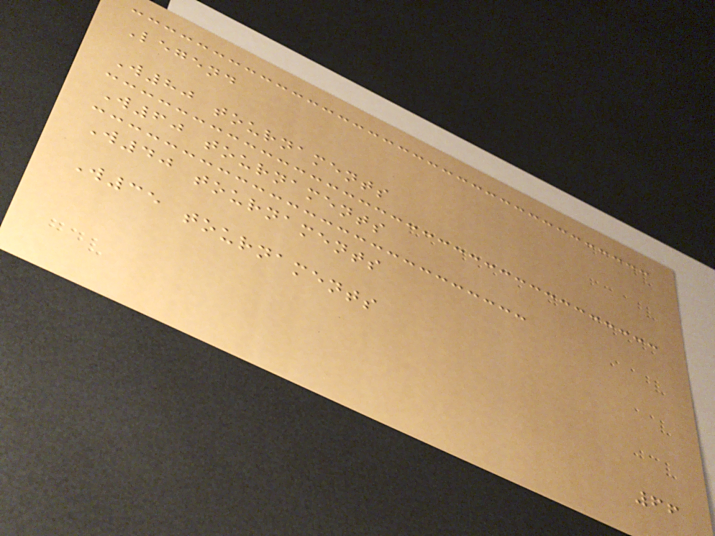Legend
W80 tournaments
W60 tournaments
W40 tournaments
W35 tournaments
66
